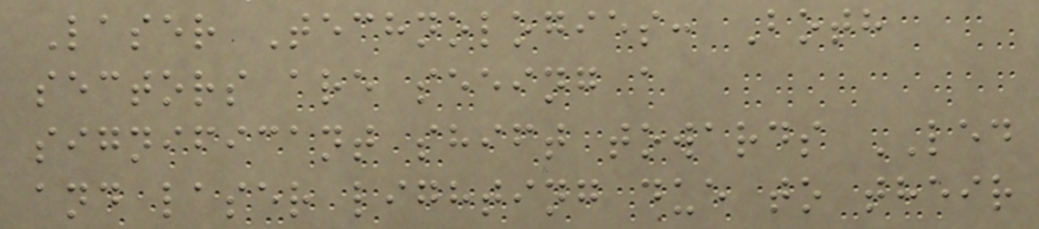Laser Technologies: Both
sectors are seeing a
significant shift towards LED
and laser lighting due to their
